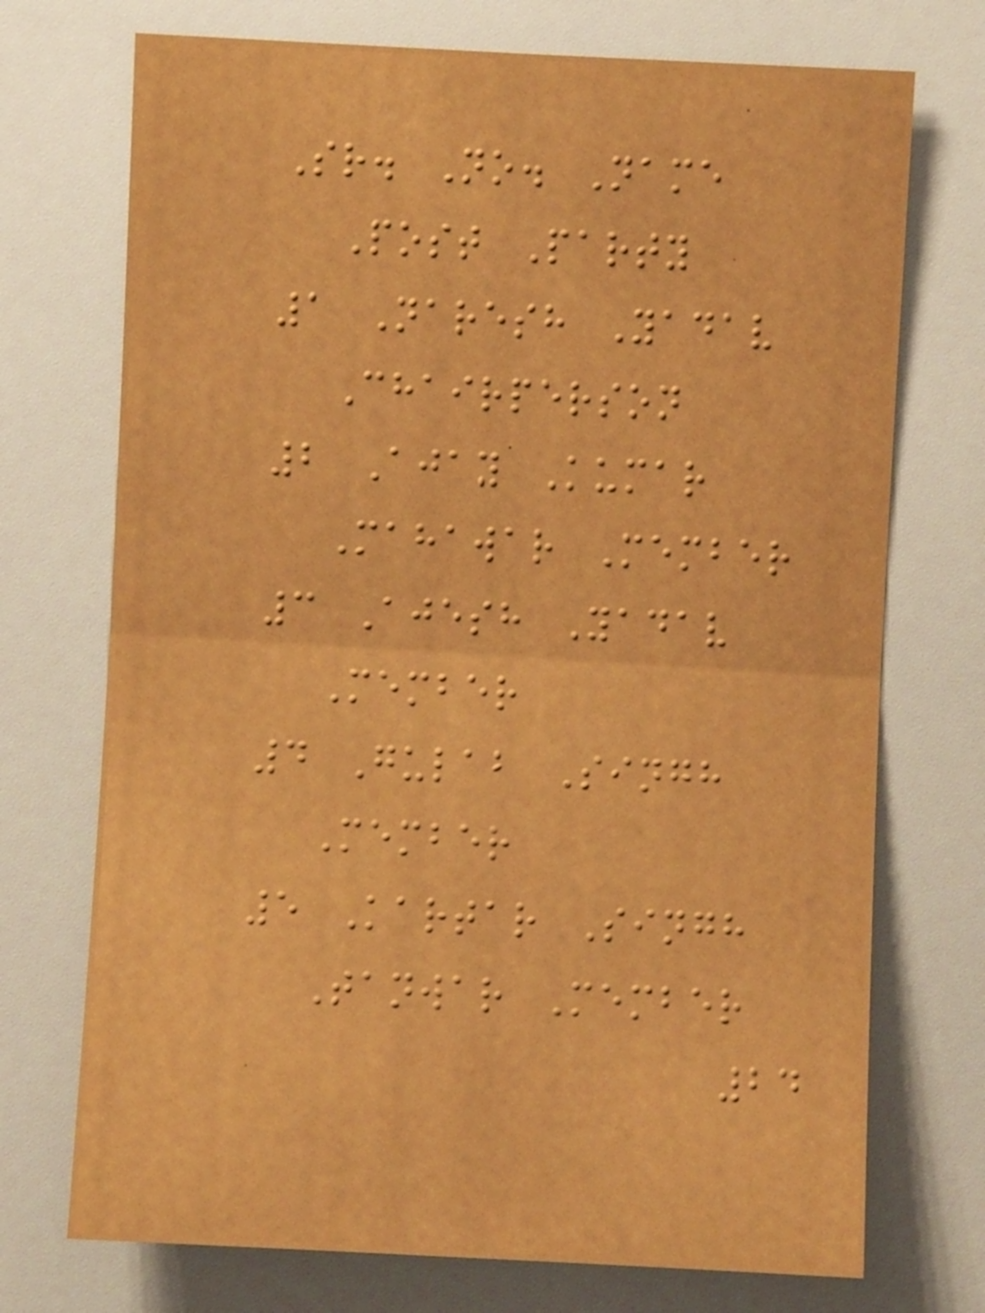Sr. No. Name
Post Party
1 Naresh Yadav
Chairperson
2 Ajay Kumar
Mahawar Member
3 Ajesh Yadav
Member
4 Gulab Singh
Member
5 Kartar Singh
Tanwar Member
24
